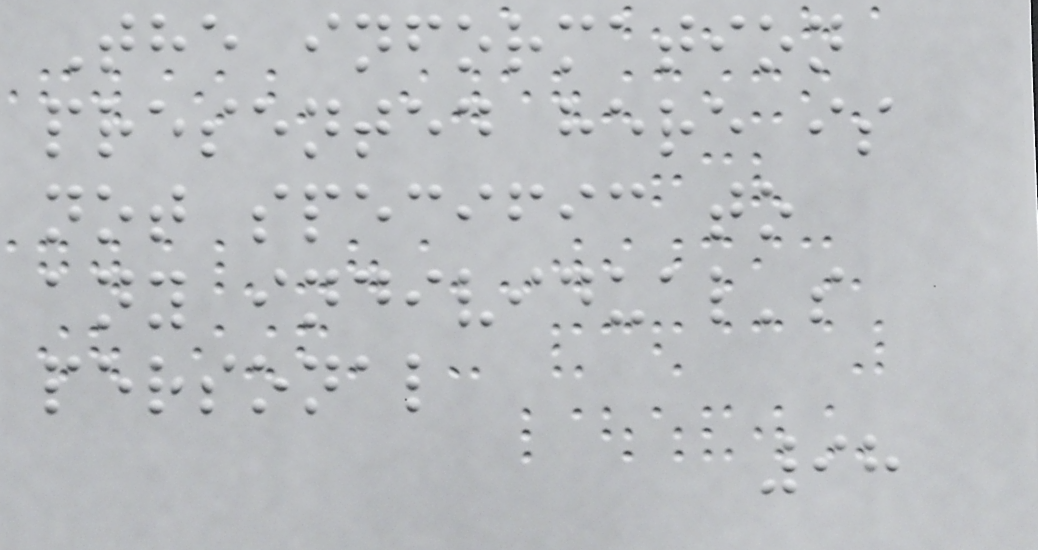The information
presented here is
not specific to
any individual's
personal
98
